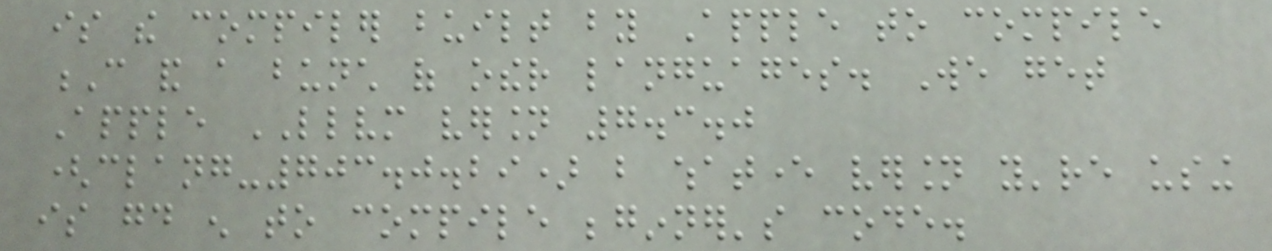is the compiler built by Apple to compile
C and a bunch of other languages. We get
Apple LLVM version 7.3.0
(clang-703.0.29) but whatever version you're using
is good enough to compile beginner's code.
